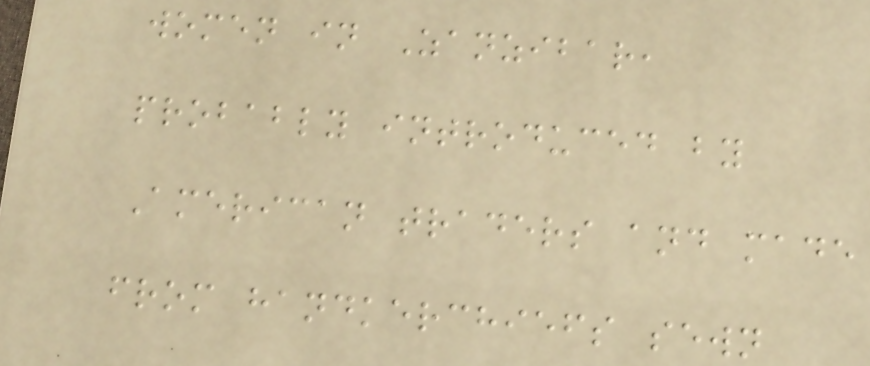women in Zanzibar,
probably introduced by
American traders and made
from handkerchiefs sewn
